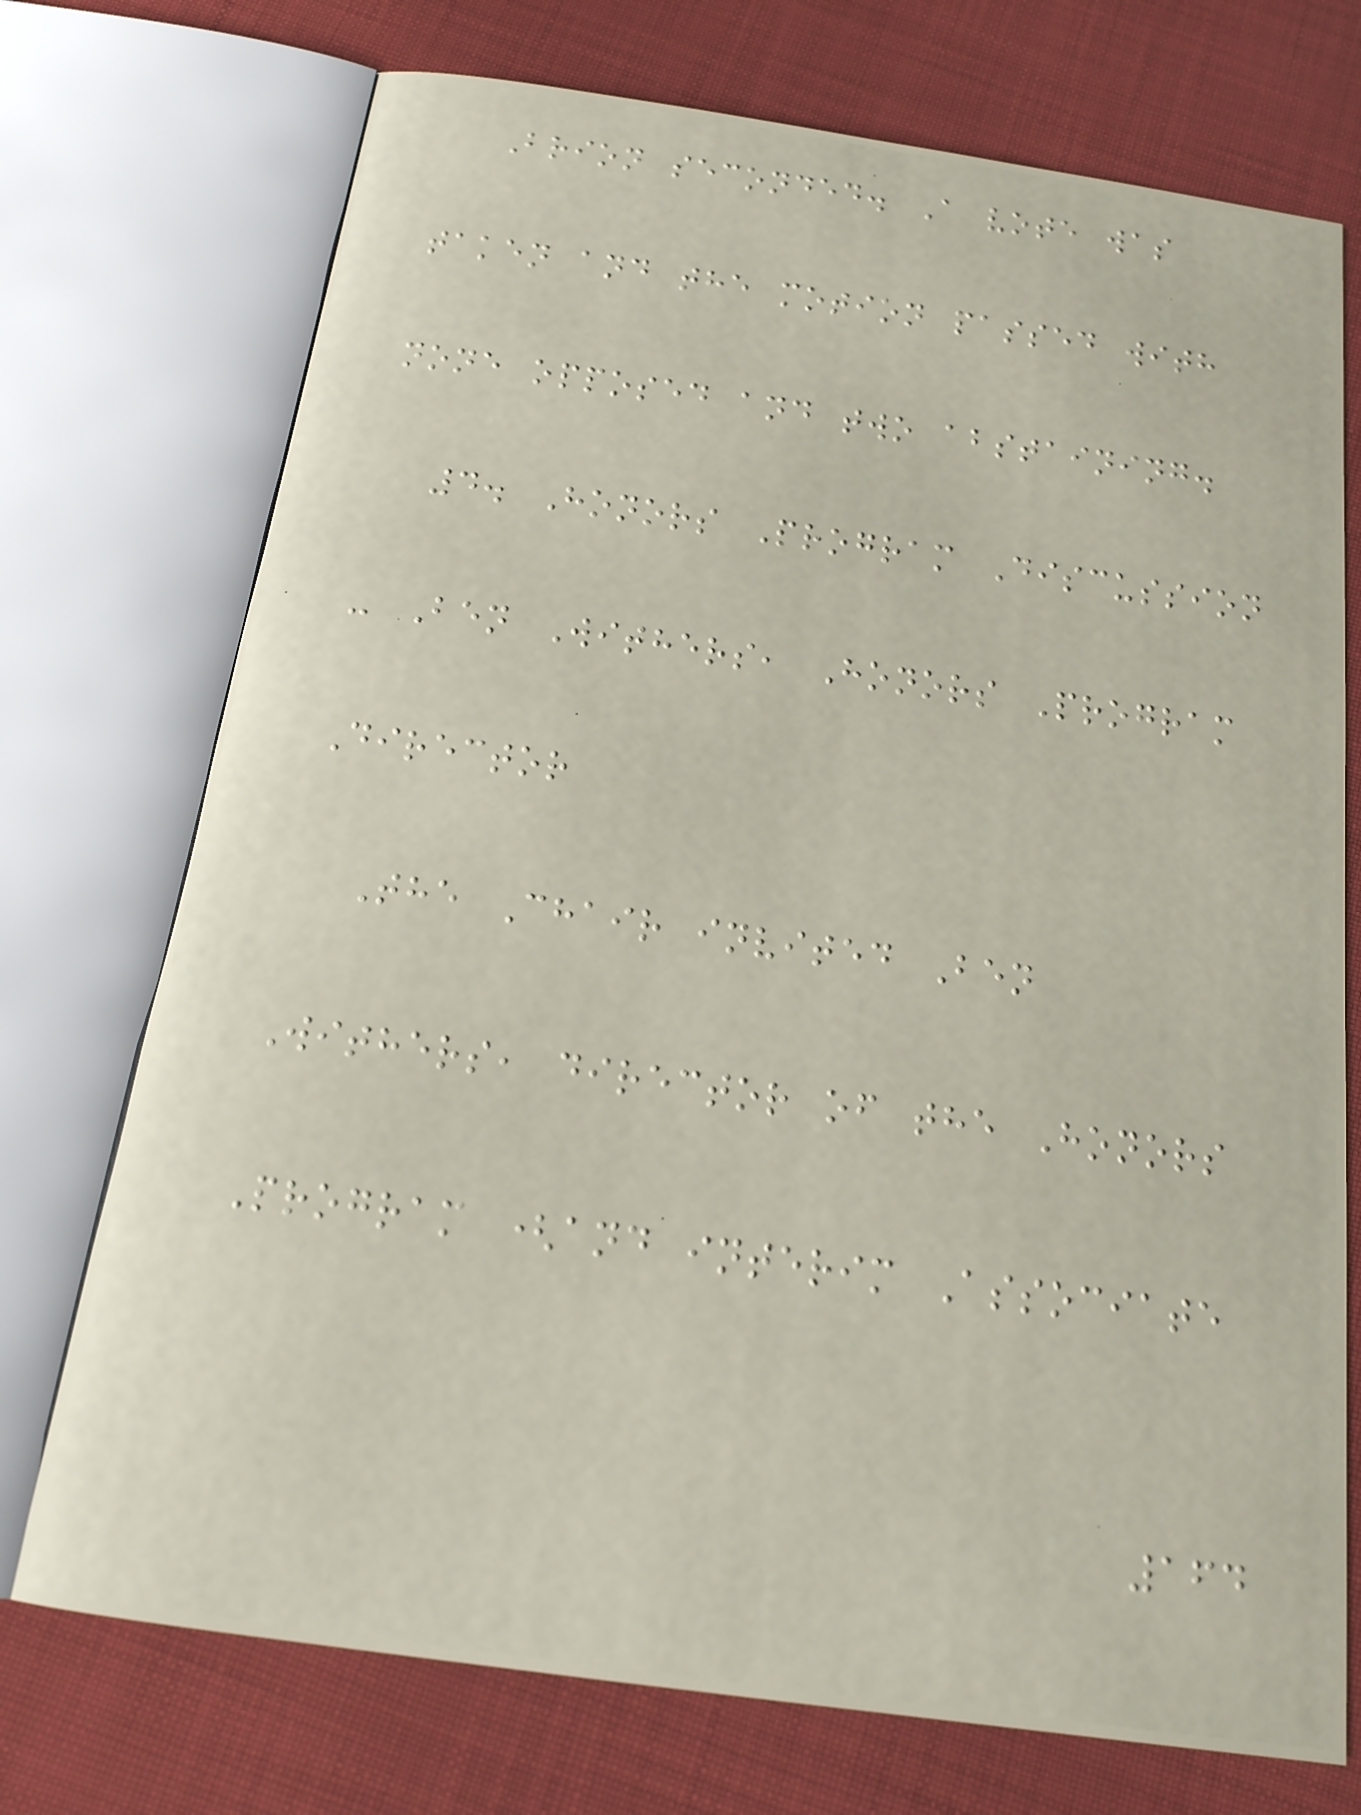Brion seconded. A vote was
taken and the motion passed with
none opposed and two abstaining.
4. Honors Program Discussion
- Ben Withers, Honors Program
Director
The Chair invited Ben
Withers, director of the Honors
Program (and interim Associate
164
